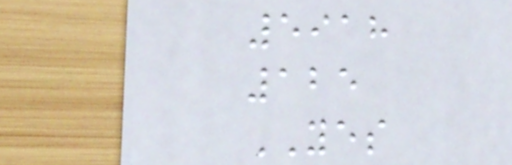5918
125
YES
